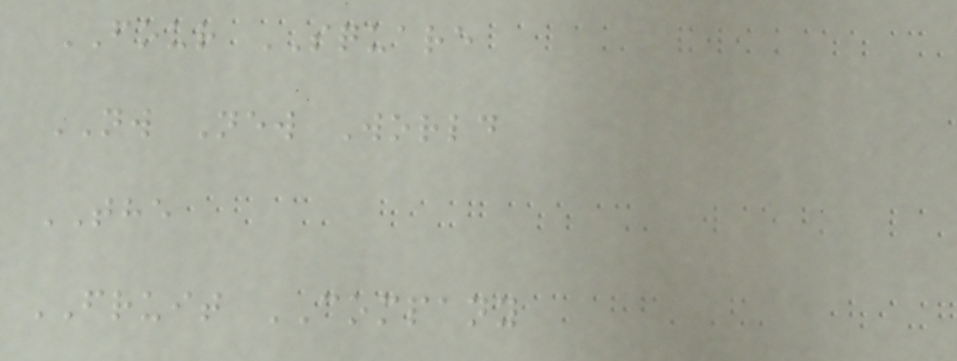FOUR SQUARE
NW New World
THE
FRUIT COMPANY
